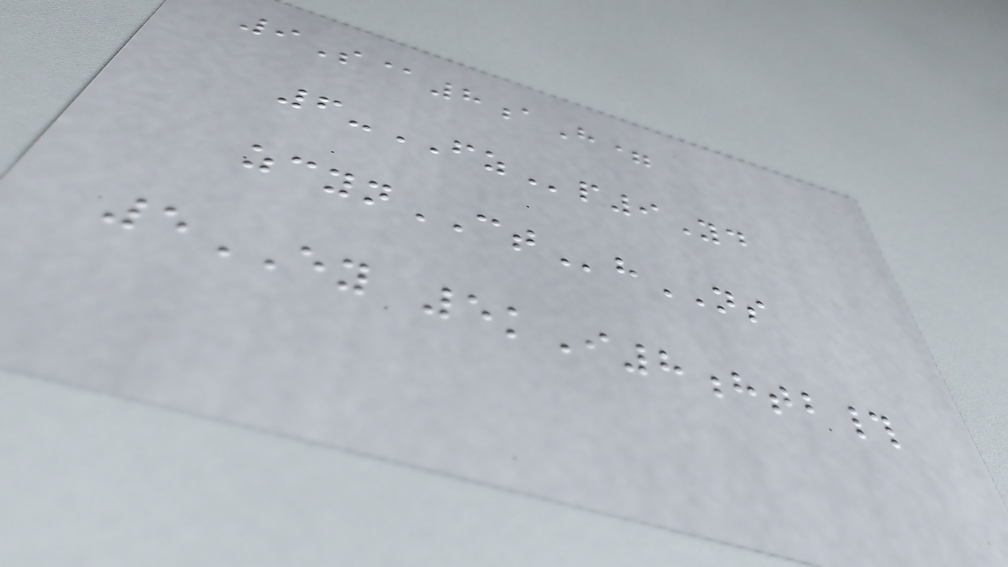9S@8aH=
6-FZp9Yd
zcynCThNS
5EY 5kI8htb#
